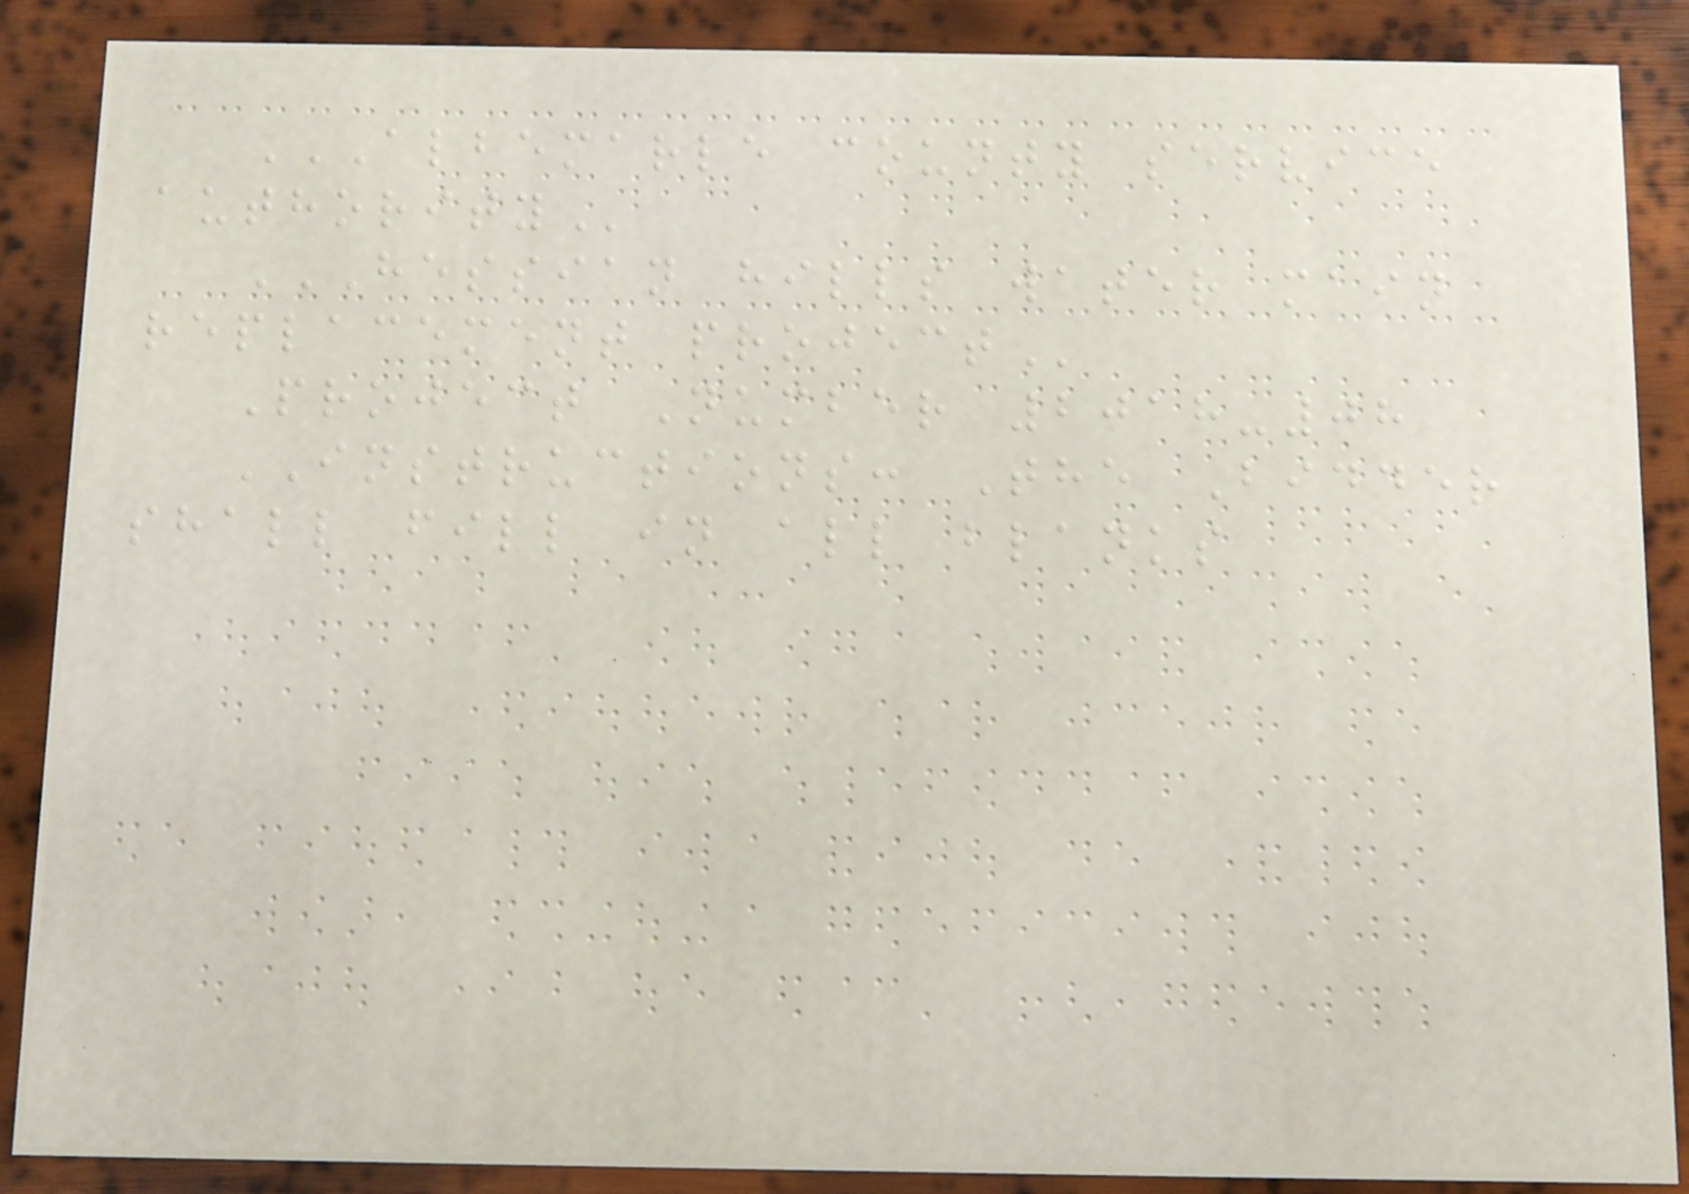ALBEMARLE COUNTY SERVICE
AUTHORITY
HESSIAN HILLS WATER MAIN
REPLACEMENT PROJECT
Project Number 2018-08
INSTRUCTIONS: The Bidder
shall fill in all blanks
